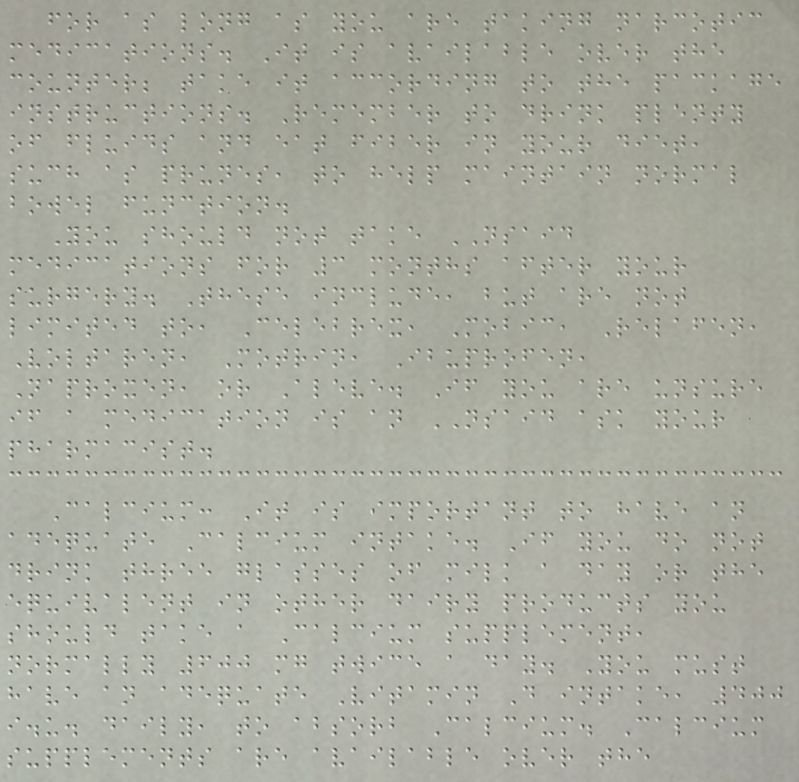for as long as you are taking narcotic
medications. It is available over the
counter; take it according to the package
instructions. Remember to drink plenty
of fluids and eat fiber in your diet,
such as prunes, to help maintain normal
bowel function.
You should not take NSAID
medications for 3 months after your
surgery. These include, but are not
limited to, Celebrex, Mobic, Relafen,
Voltaren, Motrin, Ibuprofen,
Naproxen, or Aleve. If you are unsure
if a medication is an NSAID ask your
pharmacist.
Calcium: It is important to have an
adequate Calcium intake. If you do not
drink three glasses of milk a day or the
equivalent in other dairy products you
should take a Calcium supplement,
normally 600 mg twice a day. You must
have an adequate Vitamin D intake, 400
i.u. daily, to absorb Calcium. Calcium
supplements are available over the
